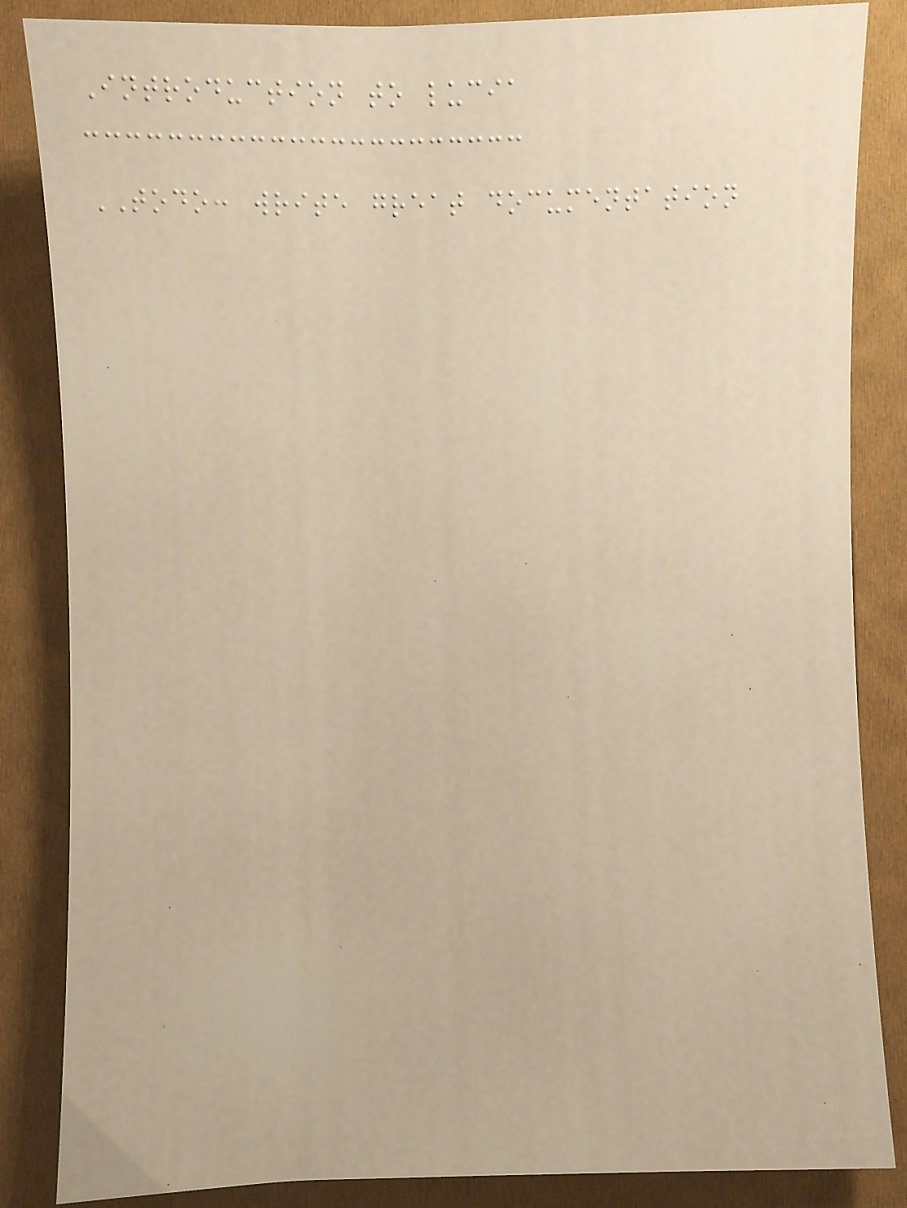Introduction to lucia
TODO: write great documentation
